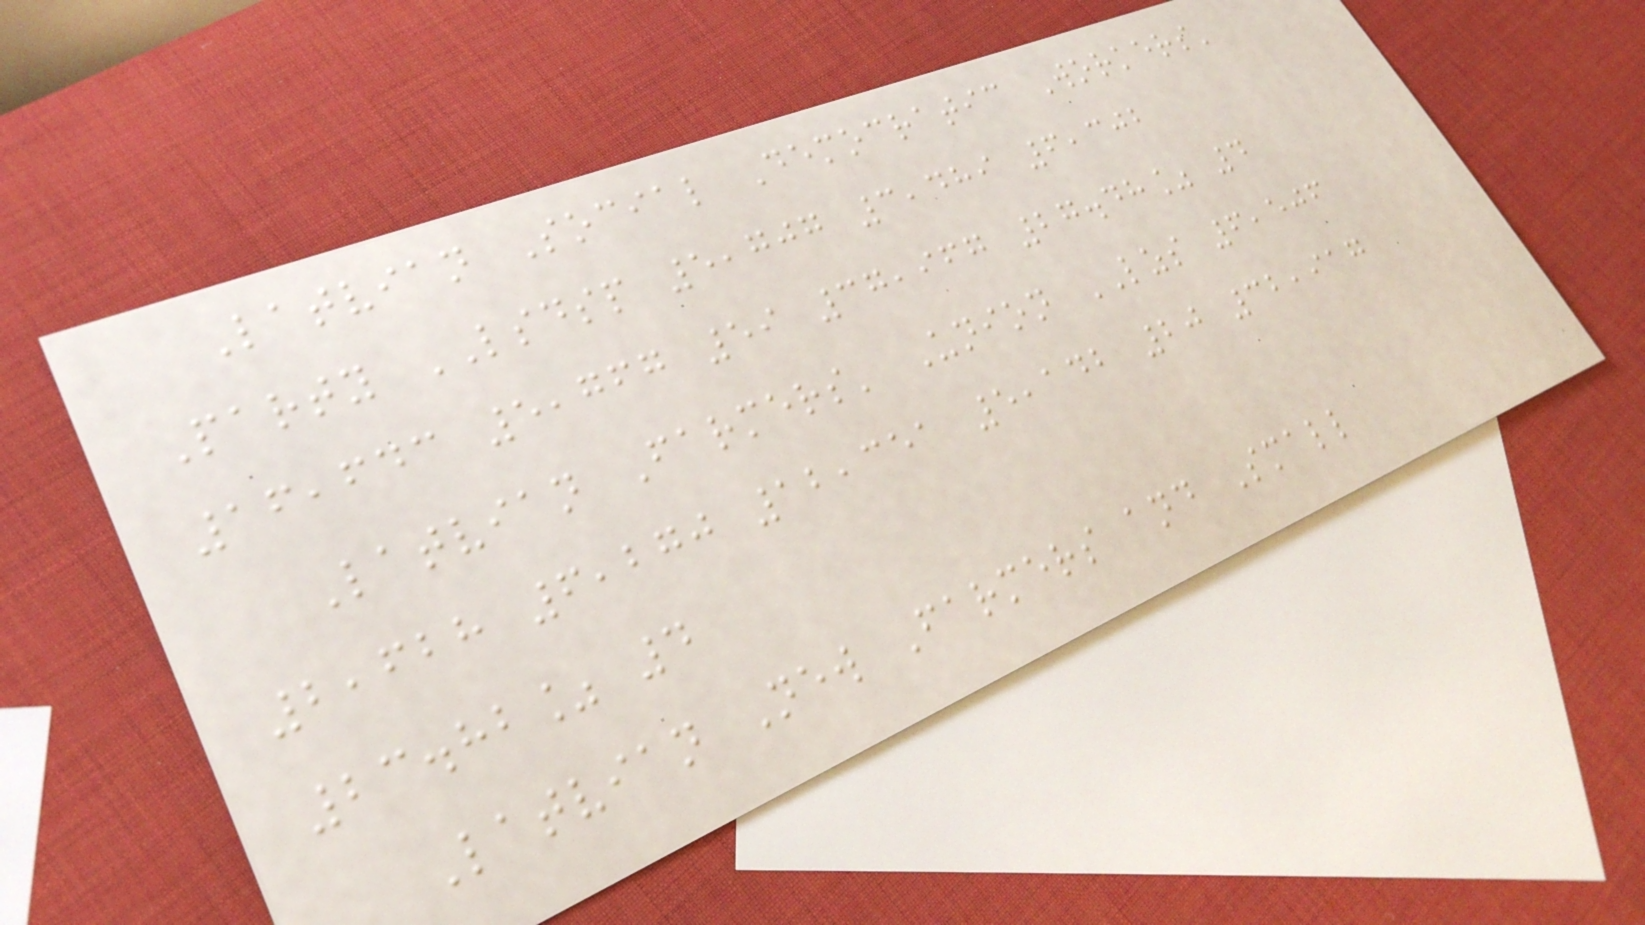Latvian Social Democratic Workers'
Party LSDSP 5,707 3,489 6,302
16,643 5,767 59 37,967 27.48% 4
Latvian Farmers' Union LZS 6,506
2,628 6,270 12,351 5,142 20 32,917
23.82% 4
Latvian New Farmers and Small
